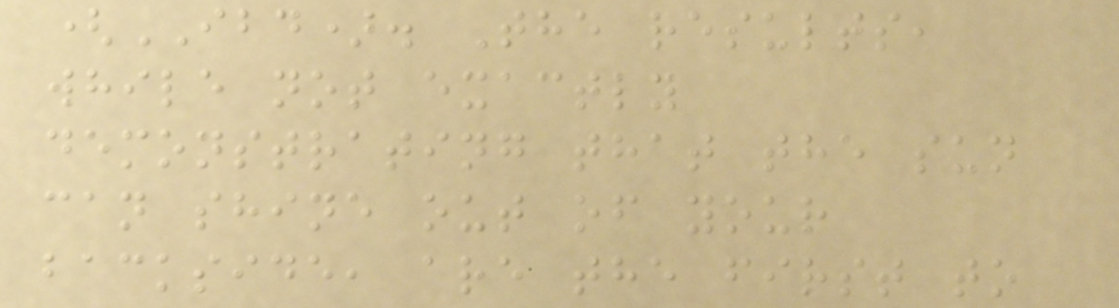(IBD). The results,
while not exactly
demonstrating that the sun
can shine out of your
backside, are the first to
